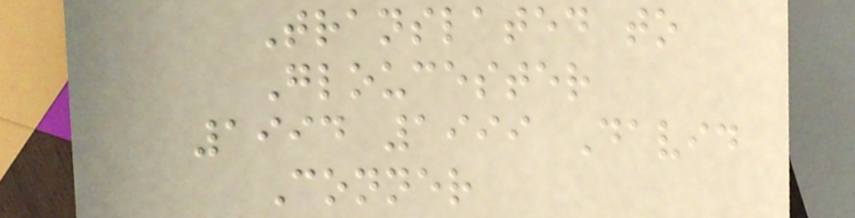Translated to
Gloucester
1994 1999 David
Conner
